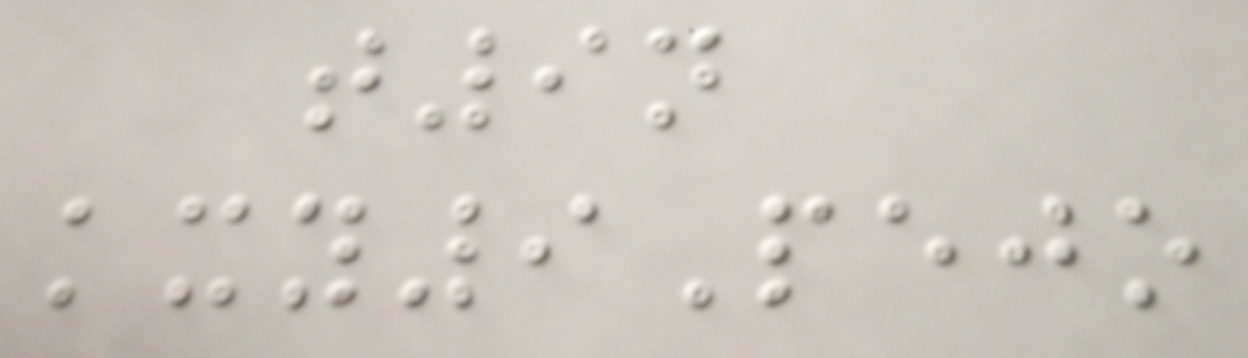t9n
kxy9Pejo
